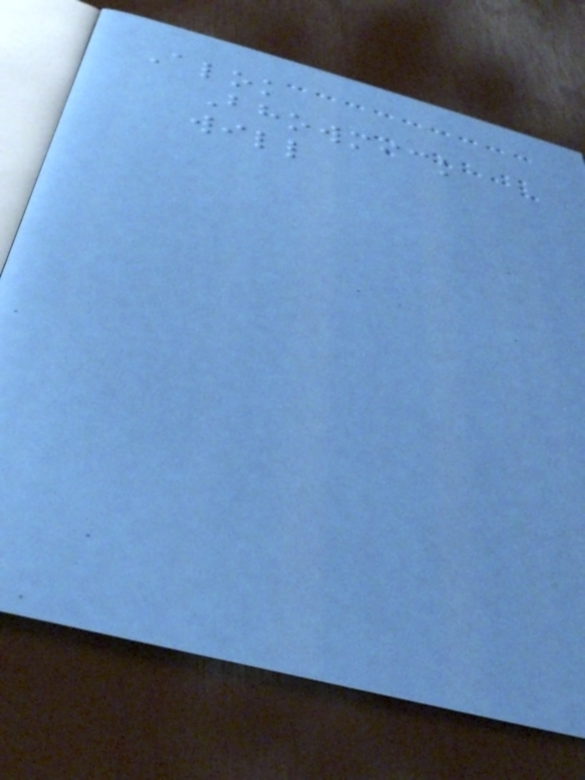Alok
Bhowmick
will
